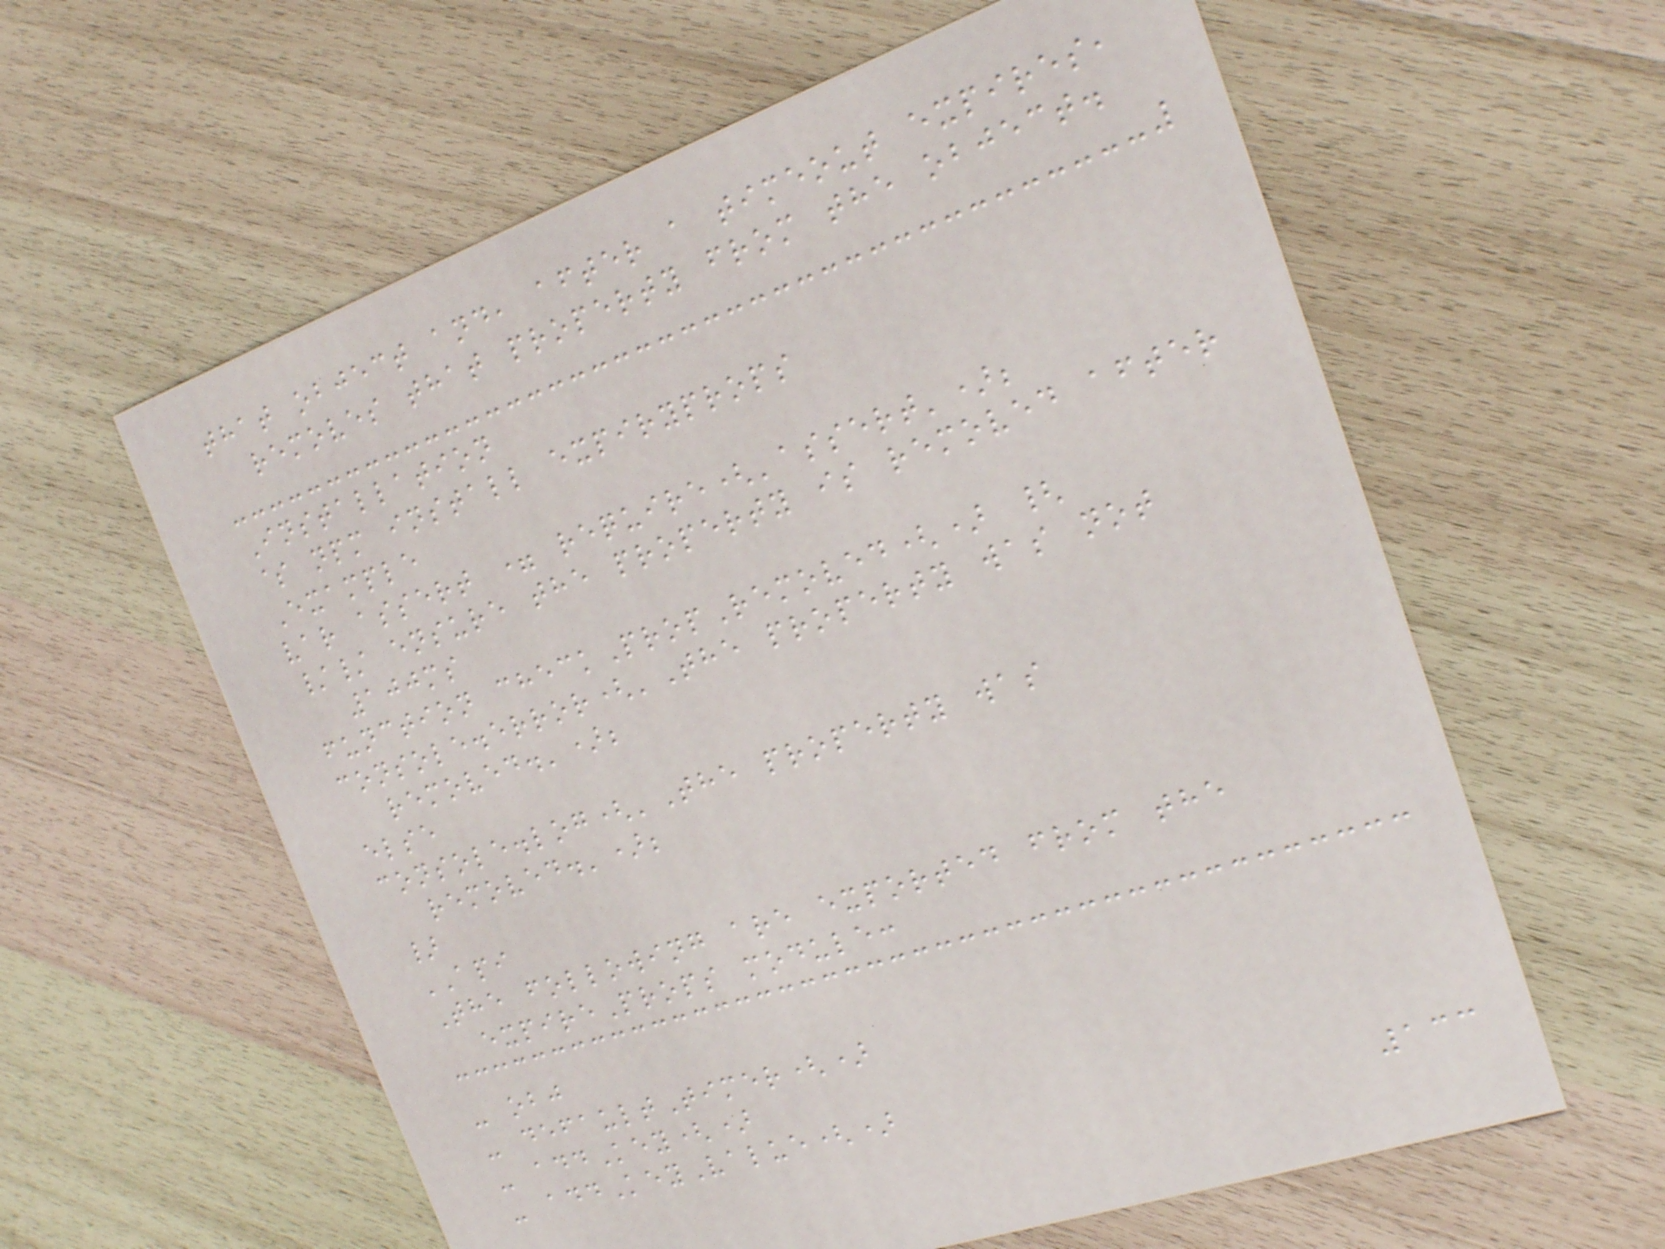that object and, after a timeout expires,
removes that property from the object.
Installation
$ npm install expiryprops
Example
var assert = require('assert');
// ensure the property is removed after
100ms
function checkPropRemoved() {
console.error('The property was not
removed.');
else
console.log('The property was
removed.');
}
API
The following are exported from the
expireProps module:
- obj
- defaultTimer()
- addKey()
- addKeyValue()
133
